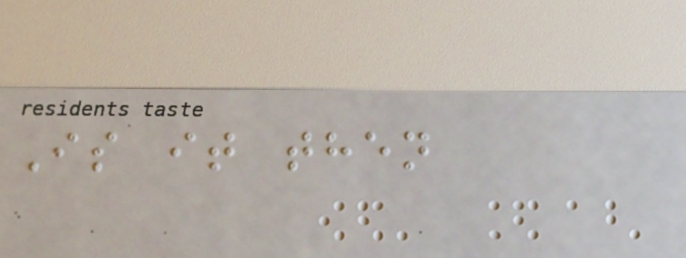Is it then
